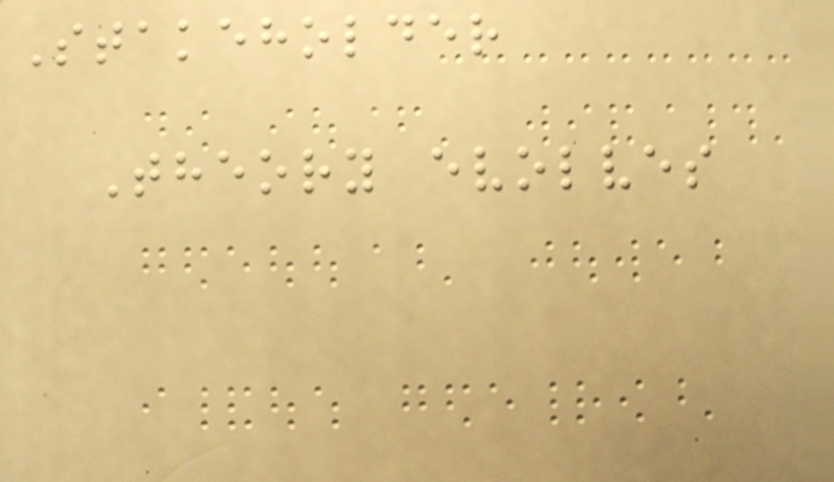Stakeholder
Theory evolves
